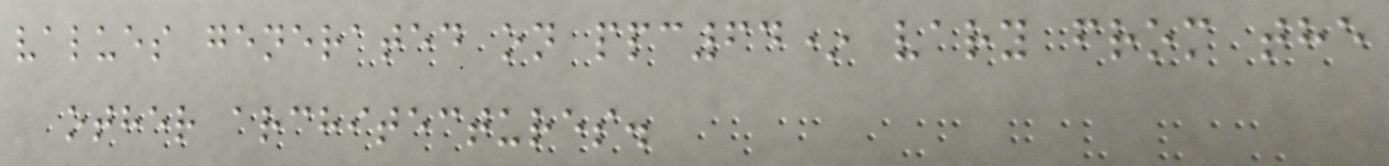values generated on ppc64* vary from the
other architectures.
